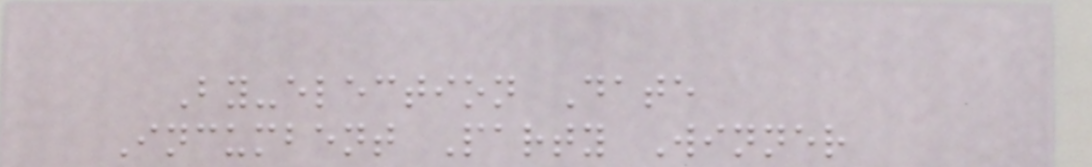By-election Date
Incumbent Party Winner
